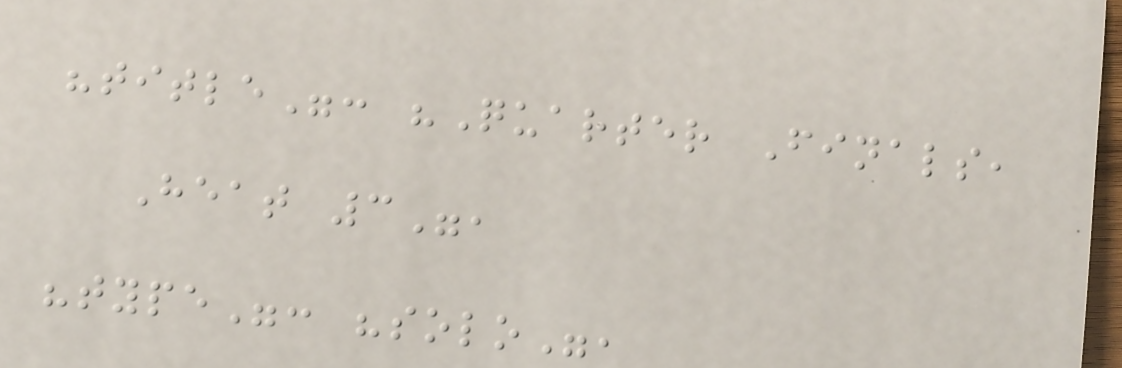"title": "Quarter Finals,
Heat 3",
"type": "solo",
